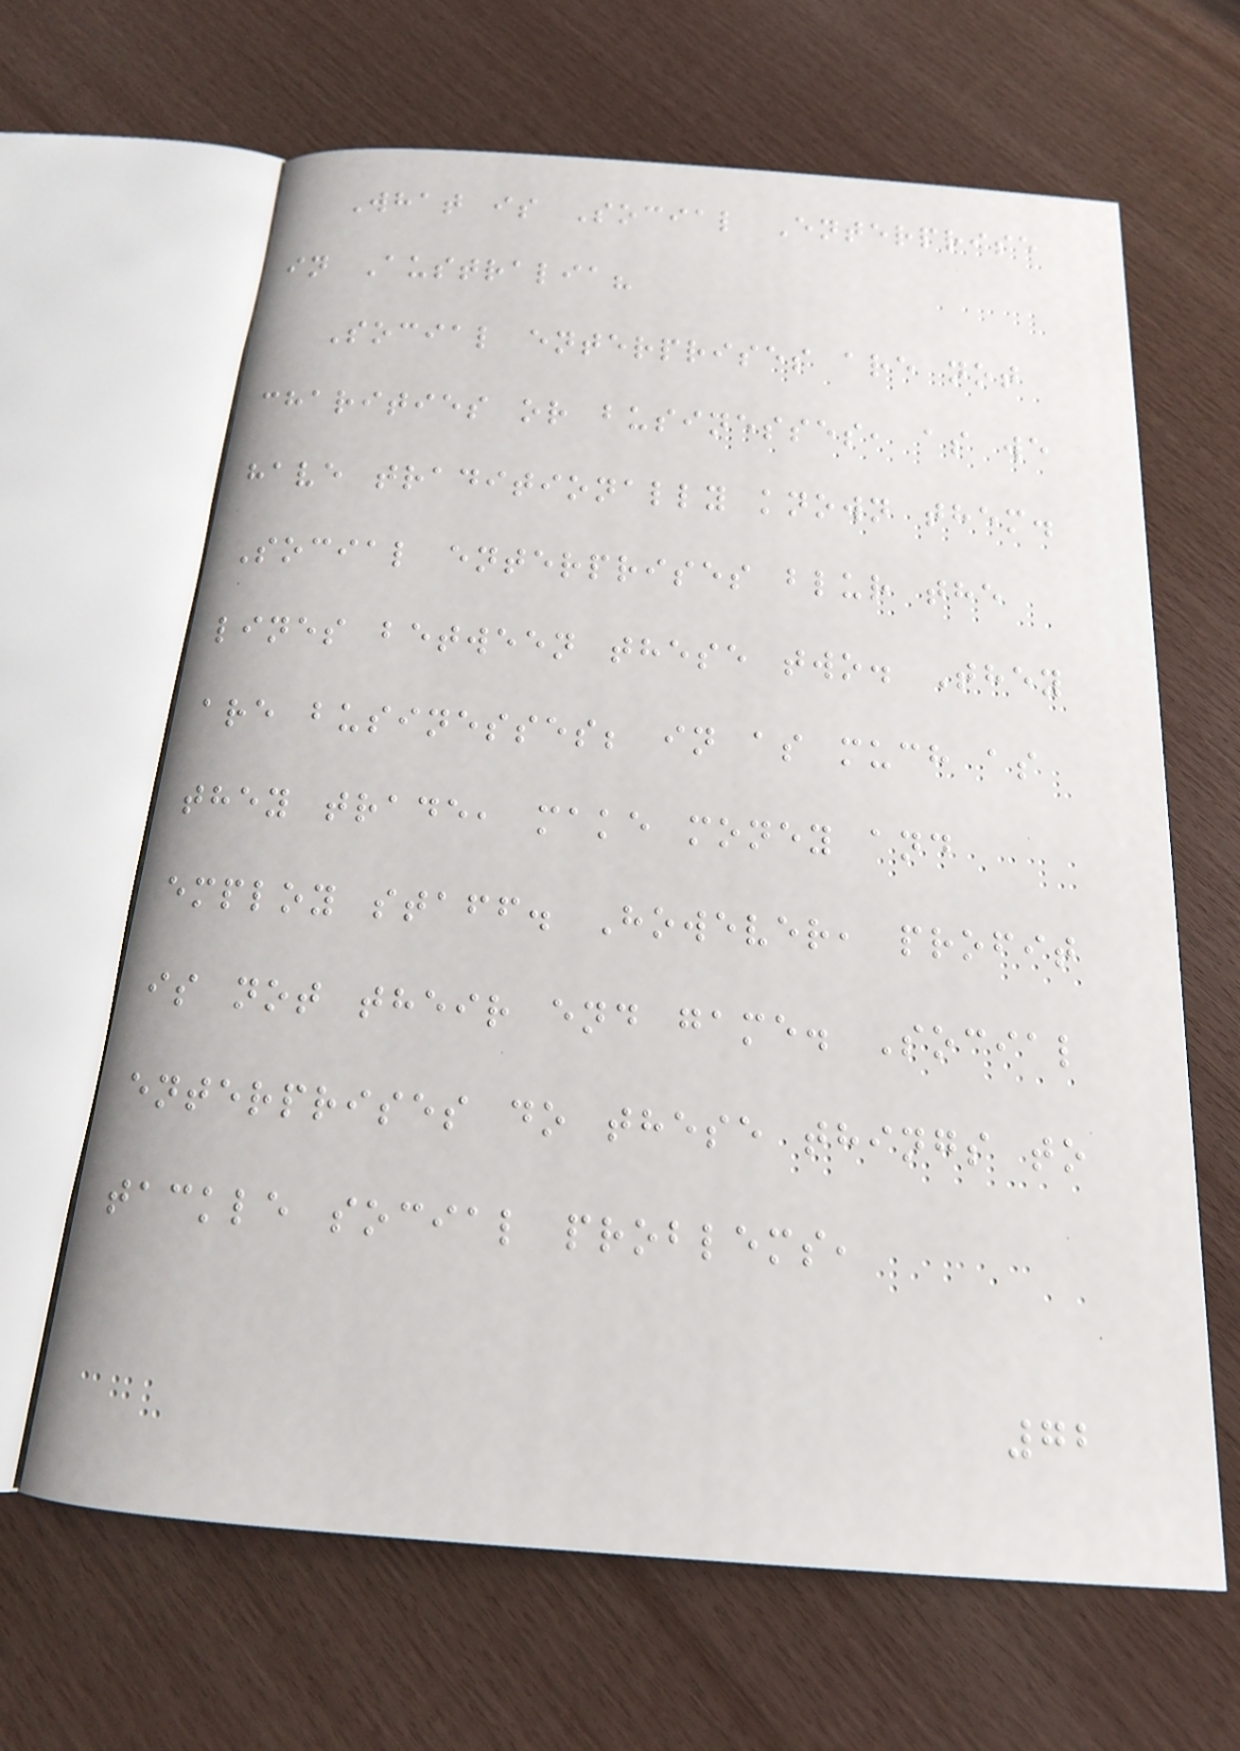What is Social Enterprise
in Australia?
Social enterprises are not
charities or businesses, as we
have traditionally known them.
Social enterprises blur the
lines between these two. They
are businesses; in as much as
they trade, make money and
employ staff. However, profit
is not their end game. Social
enterprises do these things to
tackle social problems,
72
